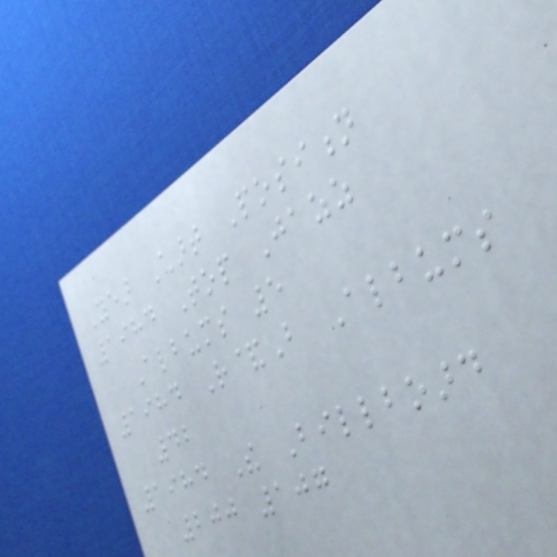Year Chart Position
1984 Top Jazz
Albums 5
1984 R&B Albums
42
1984 The Billboard
200 107
